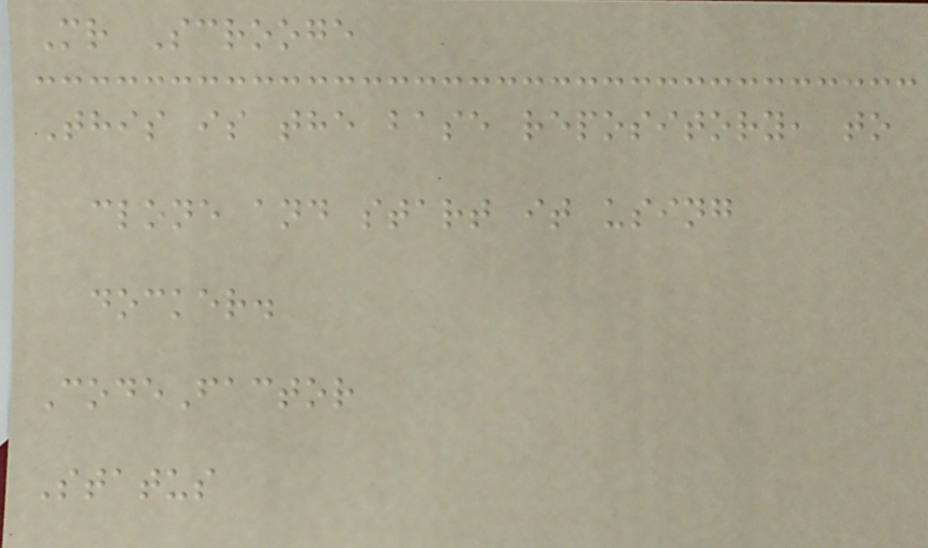Mr Scrooge
This is the base repository, to
clone and start it using
docker.
CodeFactor
Status
